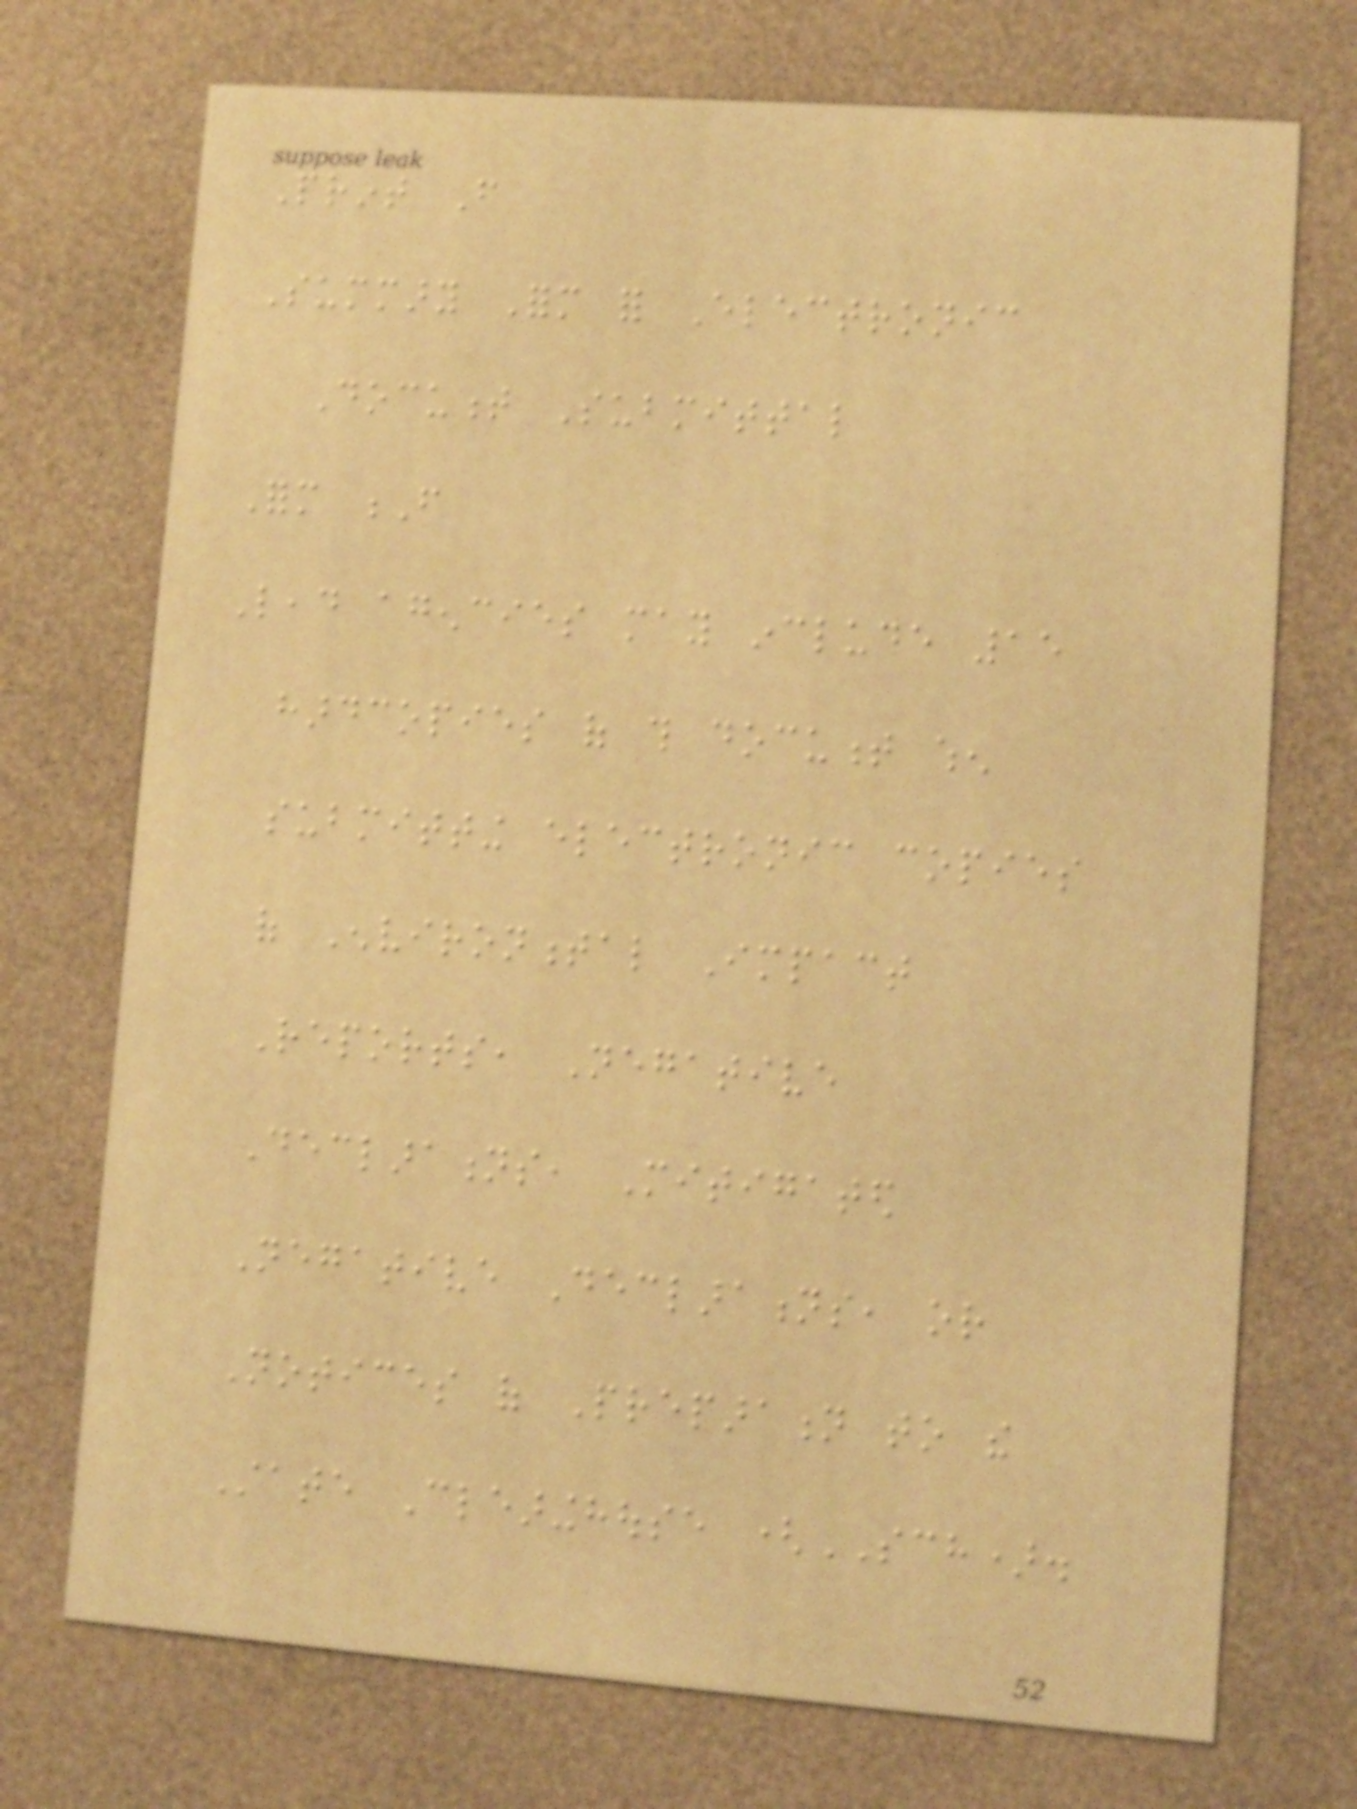Print From
Summary Form for Electronic
Document Submittal
Form F
Lead agencies may include 15
hardcopies of this document when
submitting electronic copies
of Environmental Impact
Reports, Negative
Declarations, Mitigated
Negative Declarations, or
Notices of Preparation to the
State Clearinghouse (SCH).
